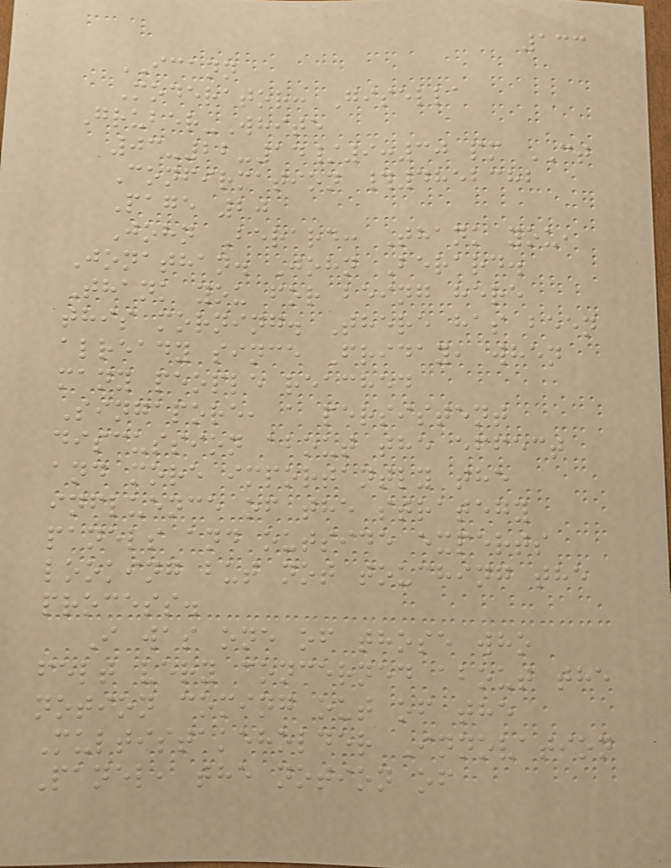133
ICANN
Moderator: Gisella
Gruber-White
03-22-14/9:30 pm CT
Confirmation #4852382
Page 20
John Berard: Thank you,
Jonathan. John Berard.
Thank you for being here
this morning. There has been
already since Friday, when
many people reached
Singapore, a persistent
discussion about the effect
and more importantly the
influence of the strategy
panels and outside experts
looking but not touching the
process.
I was one of those who
felt very concerned about the
notion coming out of the
Multistakeholder Innovation
Panel, the notion of
